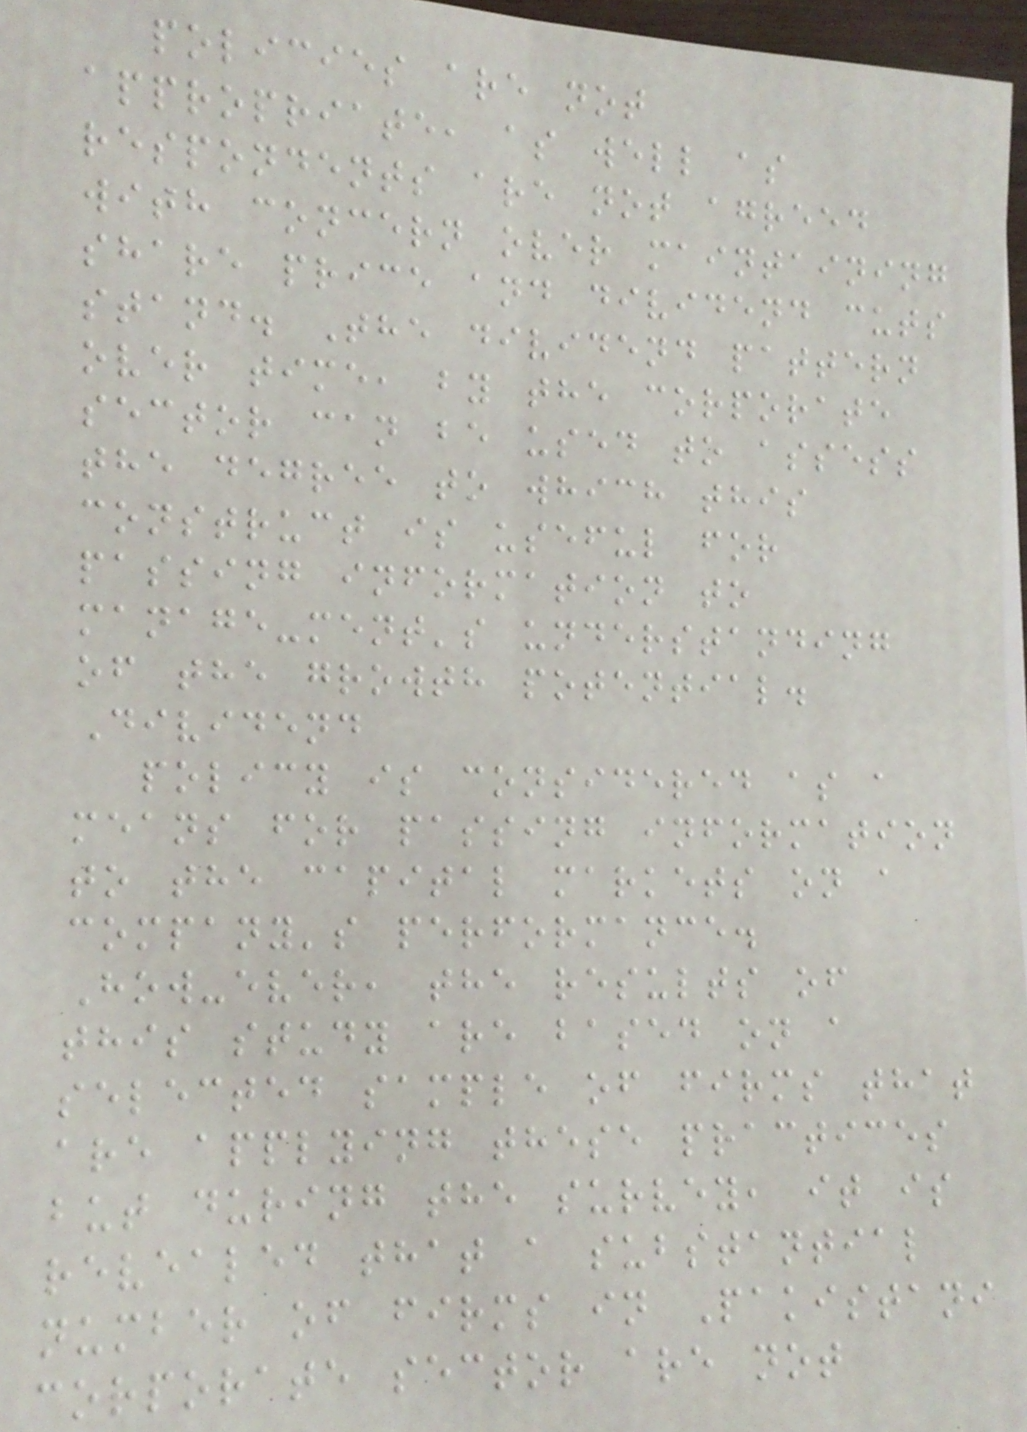policies are not
appropriate, as well as
respondents are not agreed
with concern over maintaining
share price and dividend cuts
stand. The dividend pattern
over time, by the corporate
sector can be used to assess
the degree to which this
construct is useful for
passing information to
manage-ment's understanding
of the growth potential.
Dividend
policy is considered as a
means for passing information
to the capital markets on a
company's performance.
How-ever, the results of
this study are based on a
selected sample of firms that
are applying these practices
but during the survey, it is
revealed that a substantial
number of firms in Pakistani
corporate sector are not
